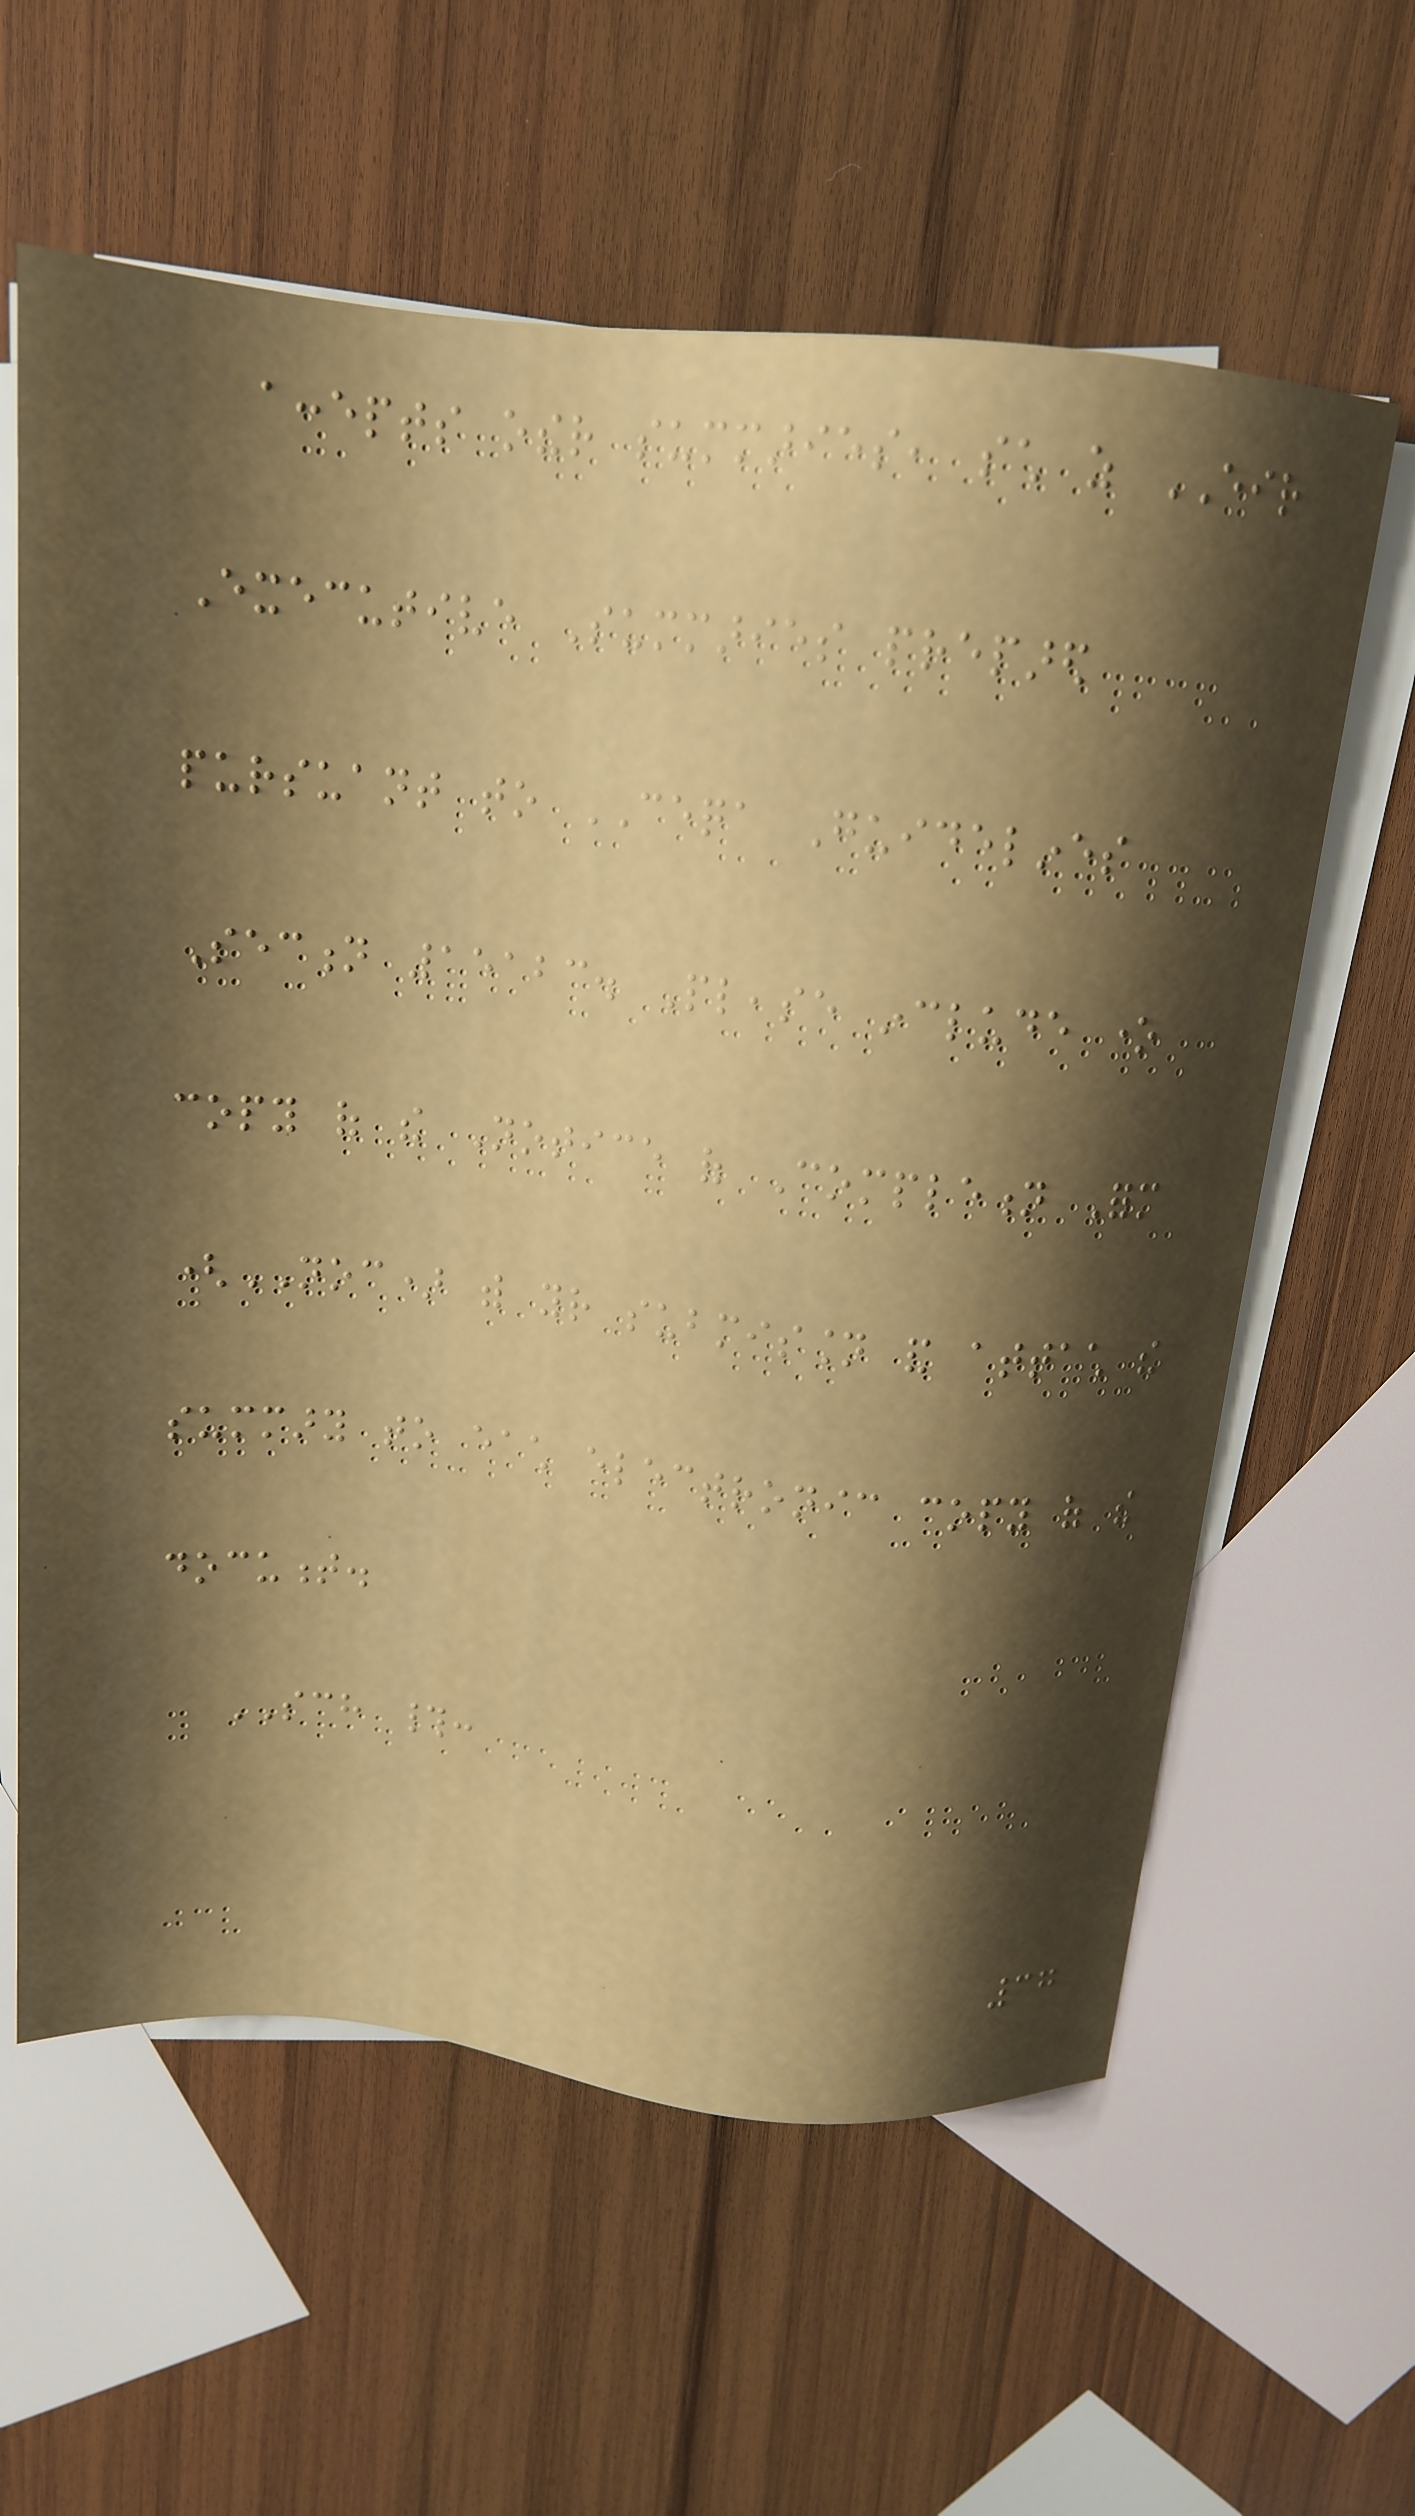accepts other summaries, such as EIR
Executive Summaries prepared
pursuant to CEQA Guidelines
Section 15123. Please include one
copy of the Notice of Completion Form
(NOC) with your submission and attach the
summary to each electronic copy of the
document.
SCH #:
37
